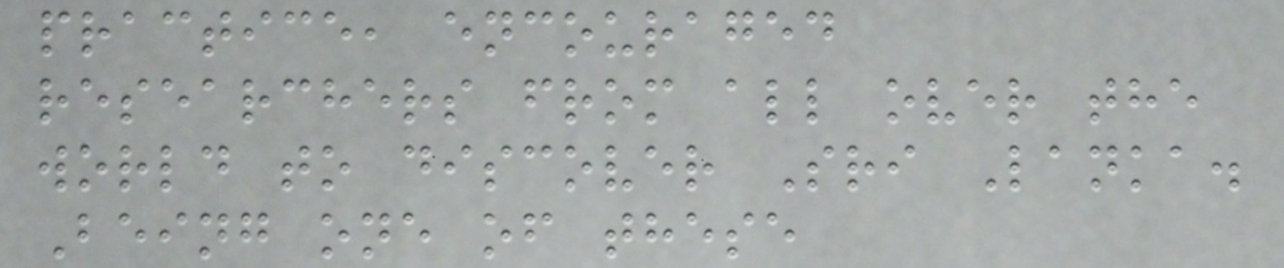practice, encouraged
researchers from all over the
world to discover Sri Lanka.
Being one of these
